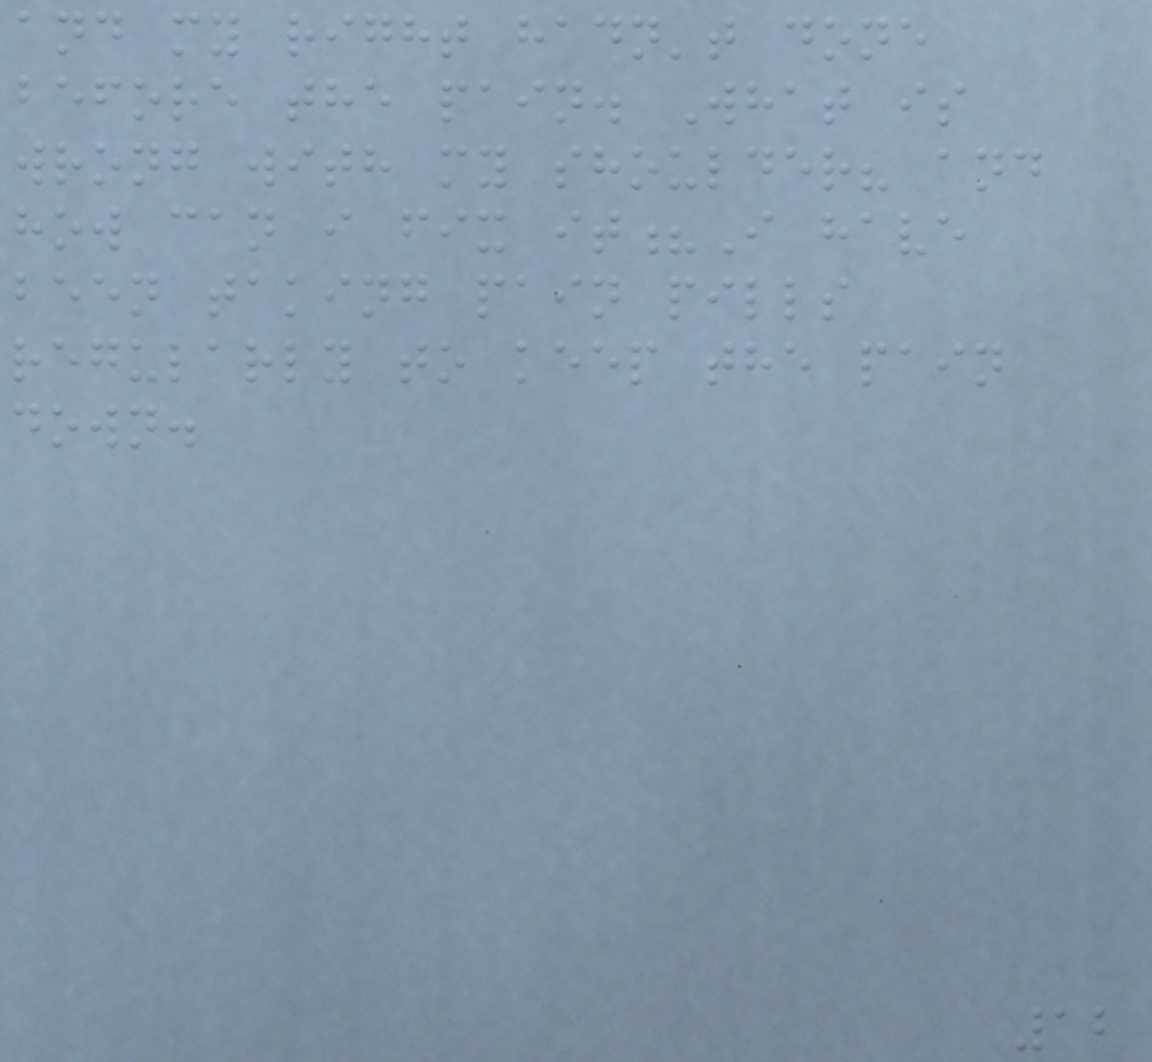and my right hadn't done
before the pain. What is
wrong with my shoulder? and
how can i fix it?I have
been taking pain pills
regularly to keep the pain
down.
12
